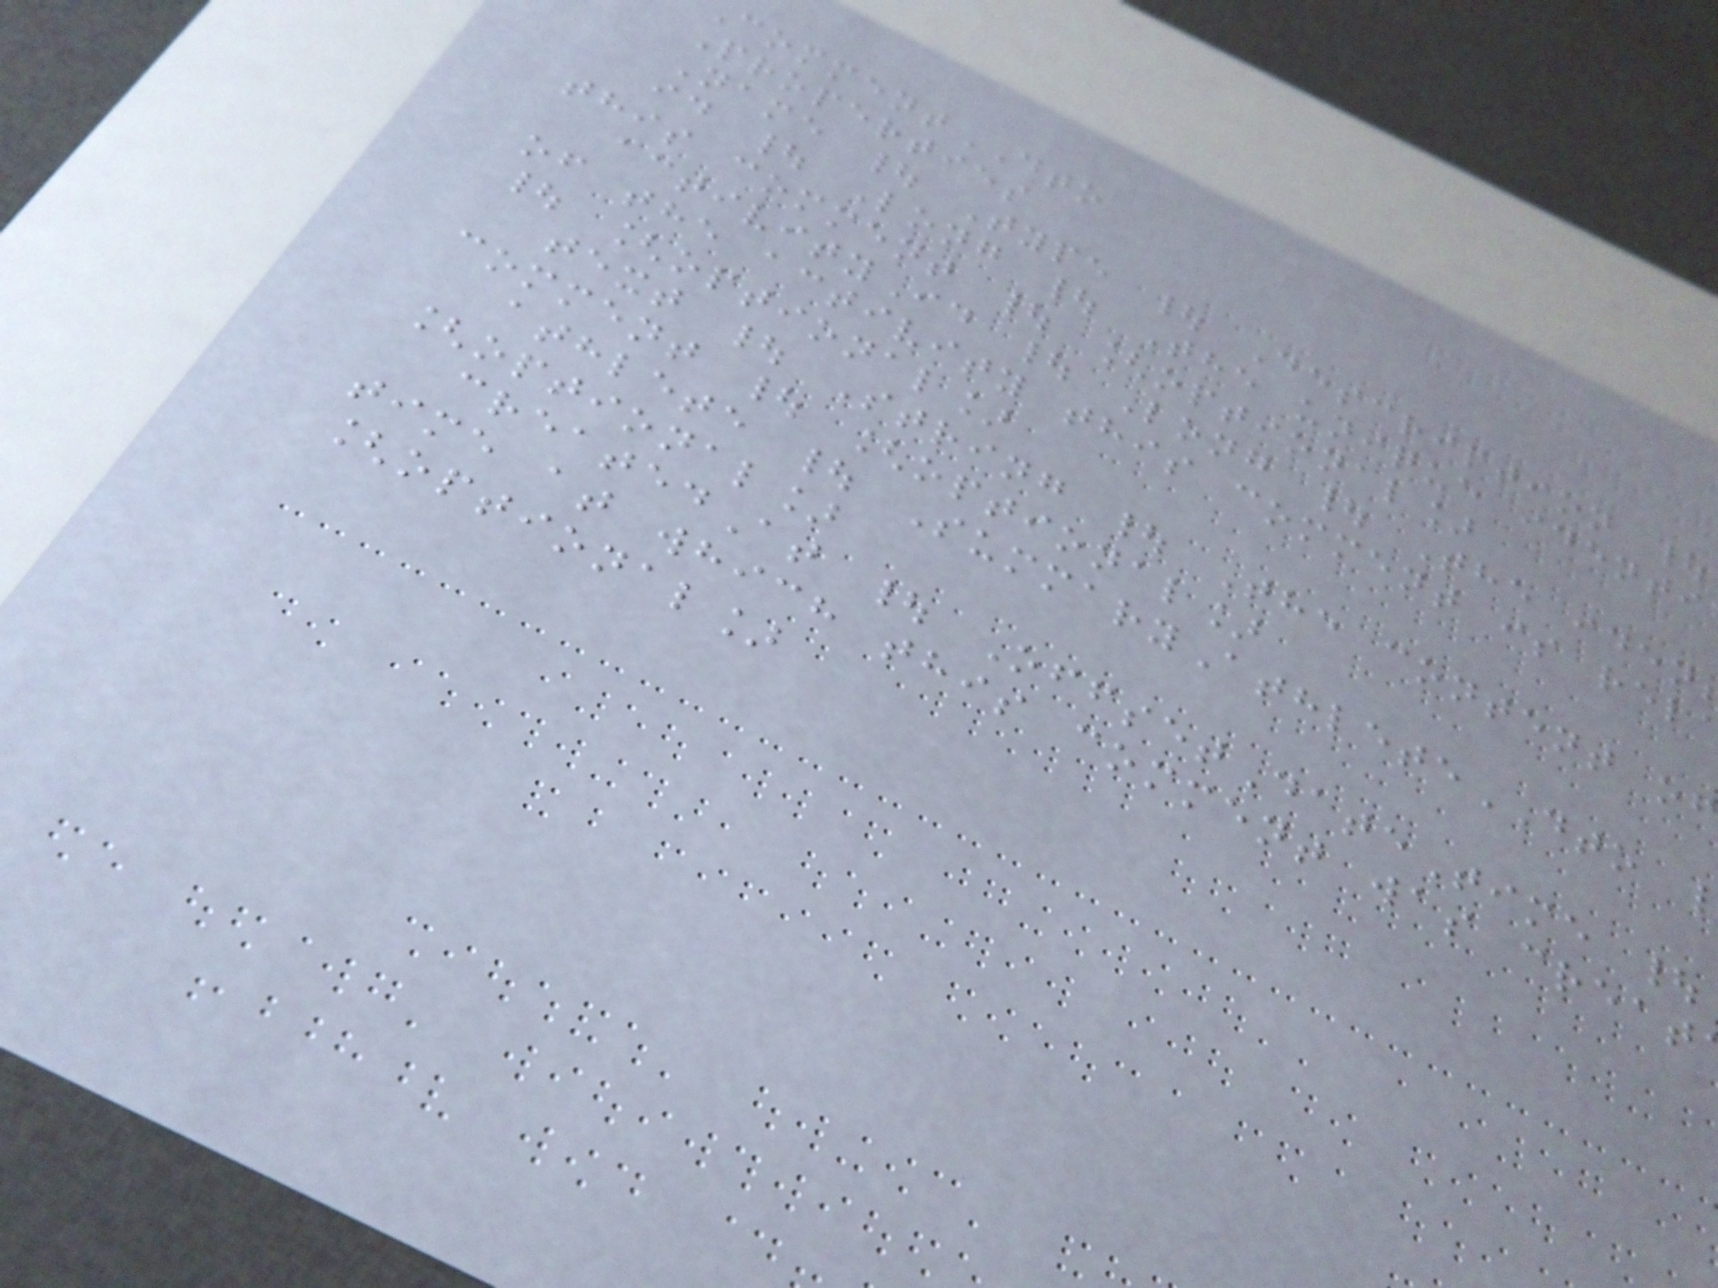ommentDTO
Properties
Name | Type | Description |
id | Long | The unique identi
this comment | [optional]
activityId | Long | The iden
of the activity this comment is rel
| [optional]
text | String | The content of
comment | [optional]
athlete | SummaryAthleteDTO
[optional]
createdAt | OffsetDateTime |
time at which this comment was creat
[optional]
